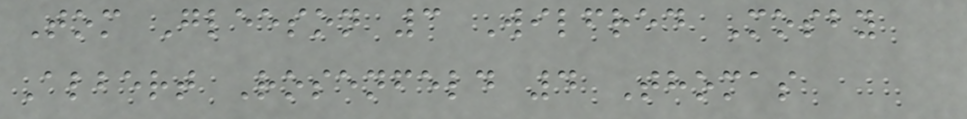Tom Gleeson 3 Wilfred Mosby
Albert Rosenfeld 4 Thomas
